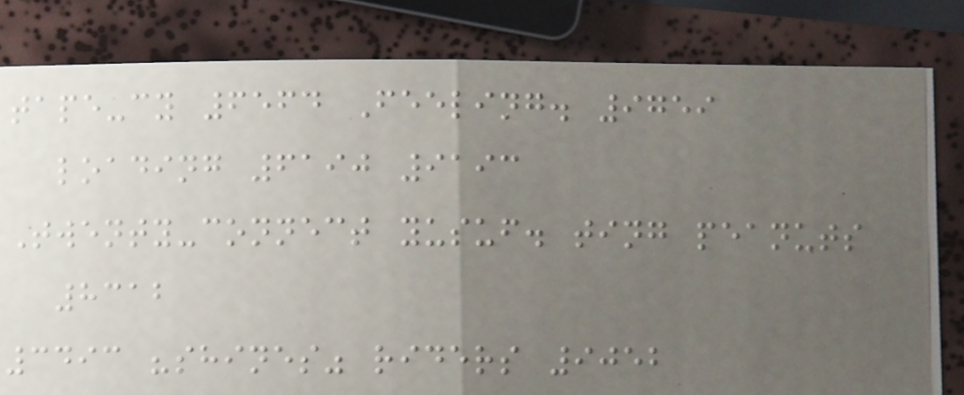tape-cy 6564 Feeling. 9759
loading 6190 9193
Twenty-connect yusuf. ting peanuts
8312
3493 "shines" riders 9052
